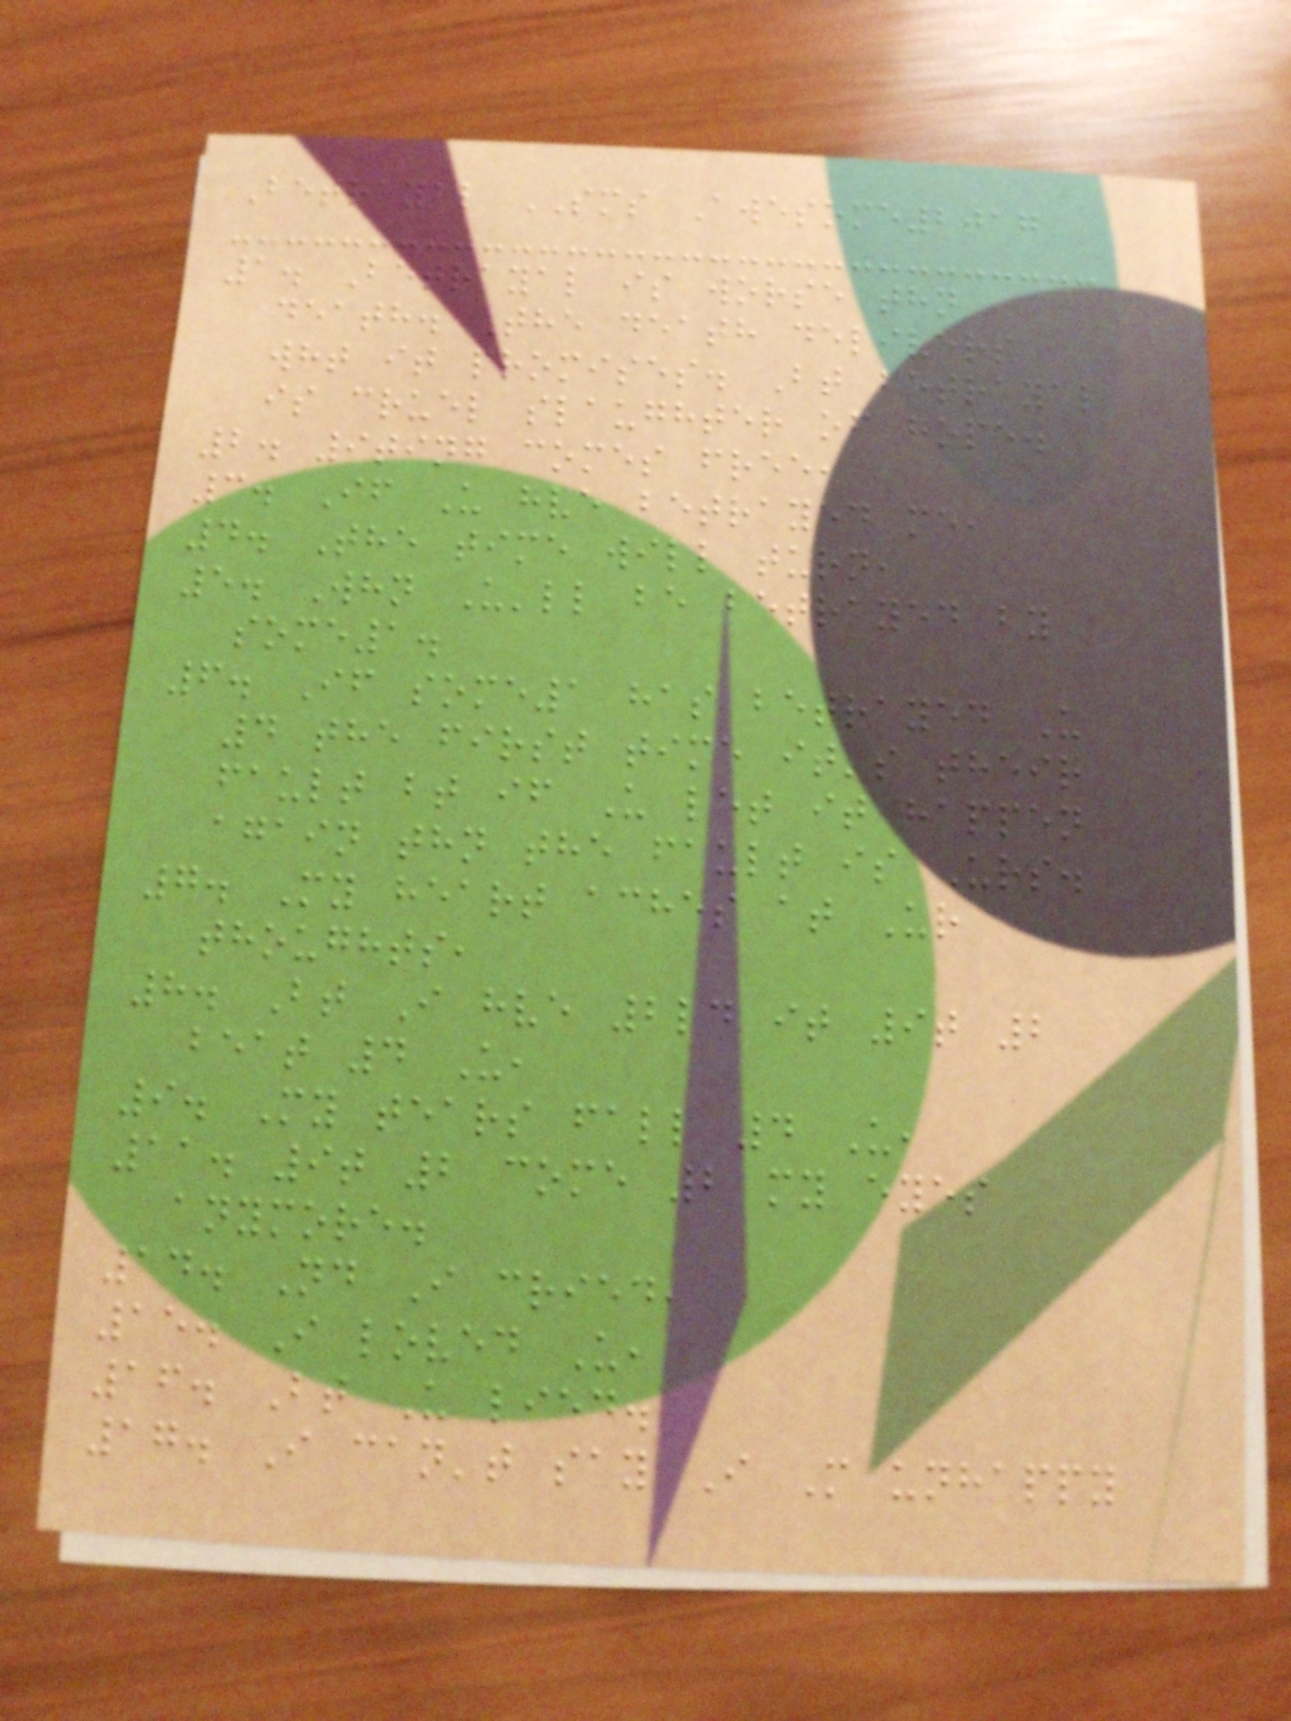Betrayal SMS Awesome2017
1. Betrayal is worse thn
death. The death delivers
wht it promises. Bt betrayal
is cruel slaughter of hope.
2. 9ting comes free,
3. If U hve betrayed me,
4. The time will turn,
5. Whn U'll be betrayed by
some1.
6. If some1 has betrayed U
4 the first time it's their
fault bt if U let it happen
again thn the fault is Urs.
7. My heart aches at Ur
thoughts,
8. Bt I hve 2ld it 9t 2
beat 4 U,
9. My tears fall 4 U,
11. 9t 2 come 2 my eyes
anymore.
14. Nd I cried,
15. I loved U,
16. Bt U lied.
17. I can't say I M unhappy
